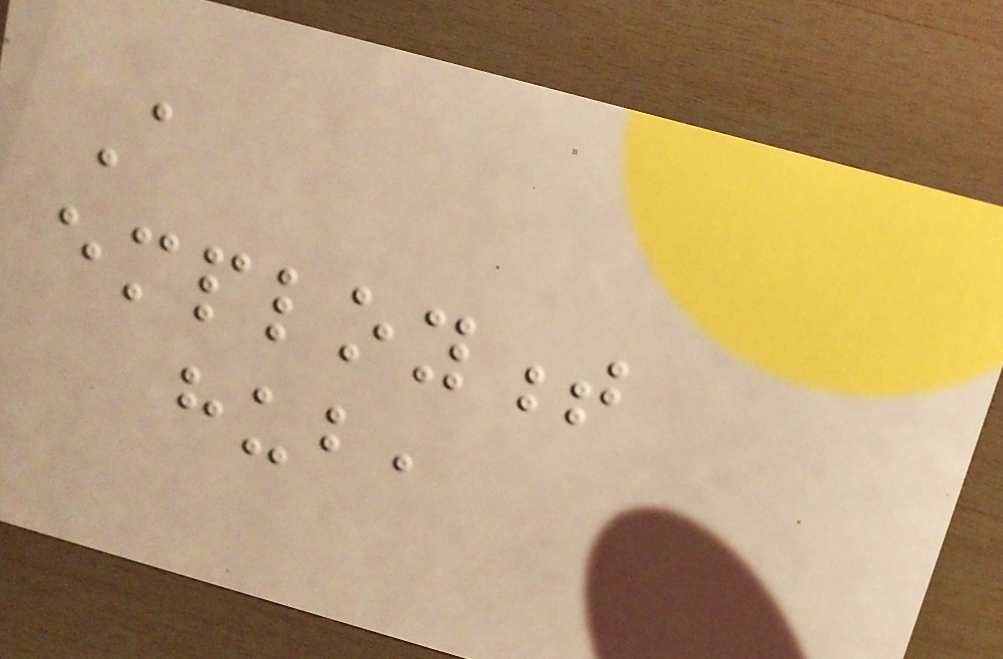A
employment
hub,
